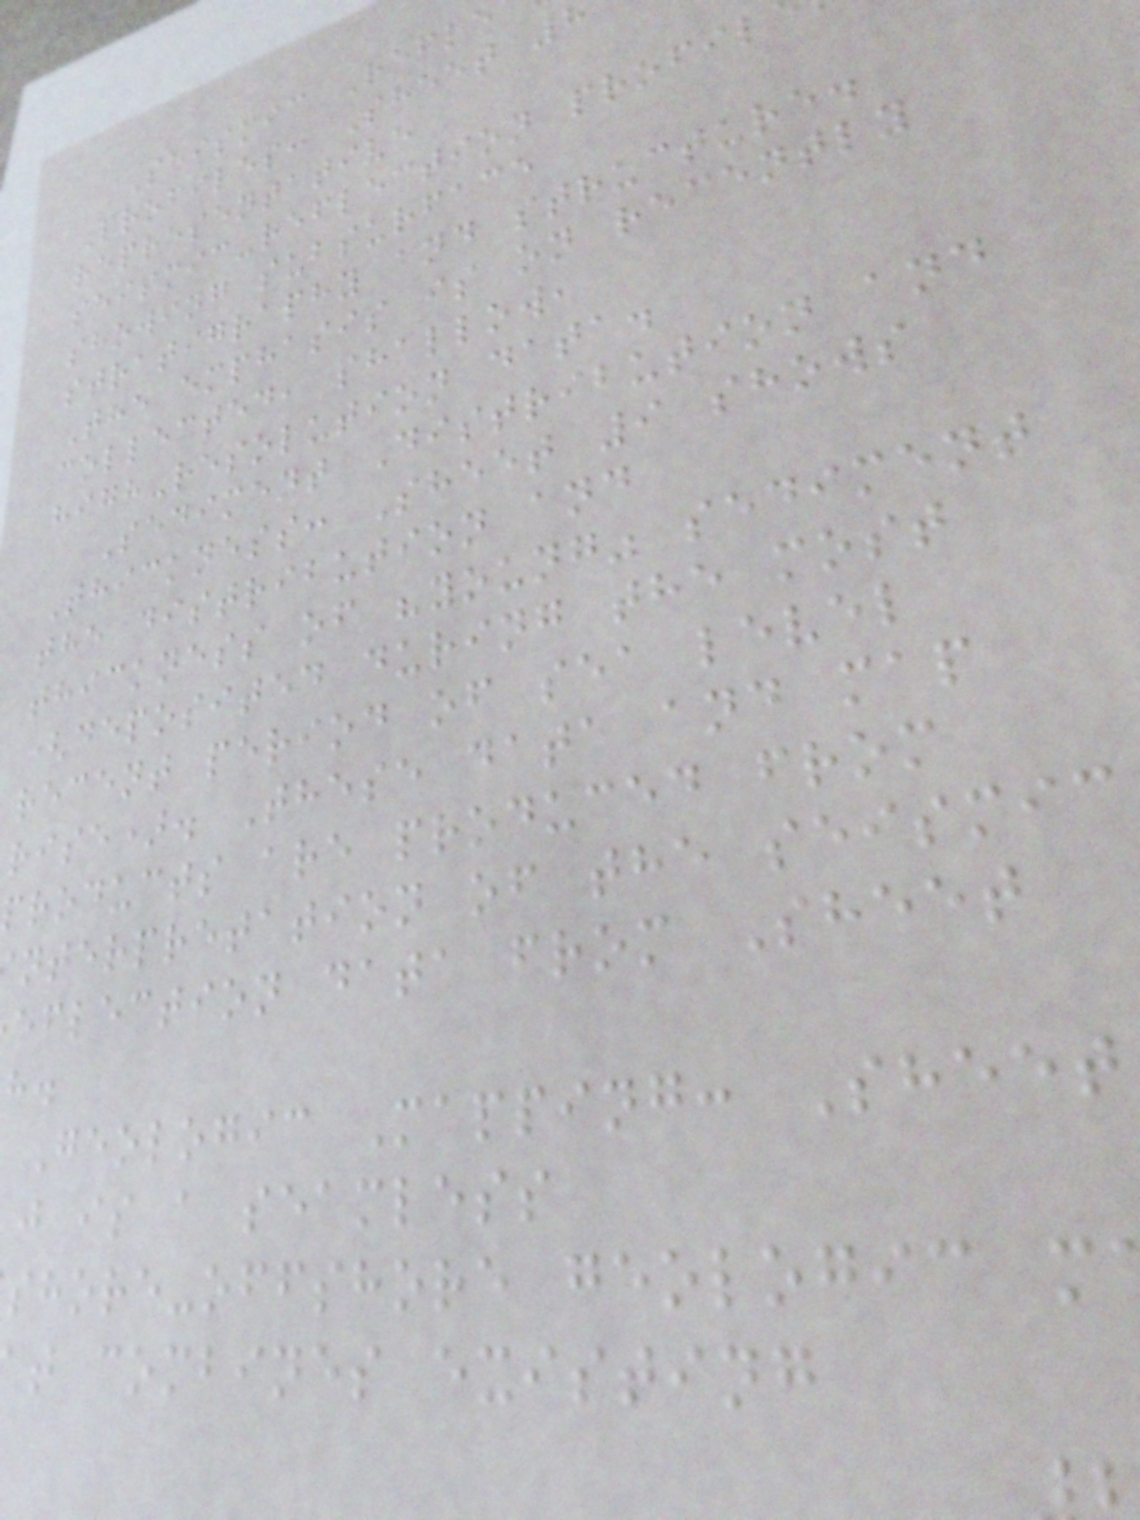Seismic Refle
Profiles: Sheet 8
representative
seismic-reflection profil
showing subsurface
stratigraphy and structure.
The emphasis is on recently
collected, shallow,
high-resolution data.
Sediment Distribution and
Thickness: Sheet 9 shows
the distribution and
thickness of "young" sediment
(deposited during the most
recent period of sea level
rise). These data and map
products are produced from
nterpretation of the seismic
eflection data from Sheet
Geologic Mapping: Sheet
j is a seamless
shore-offshore geologic m
t combines existing
